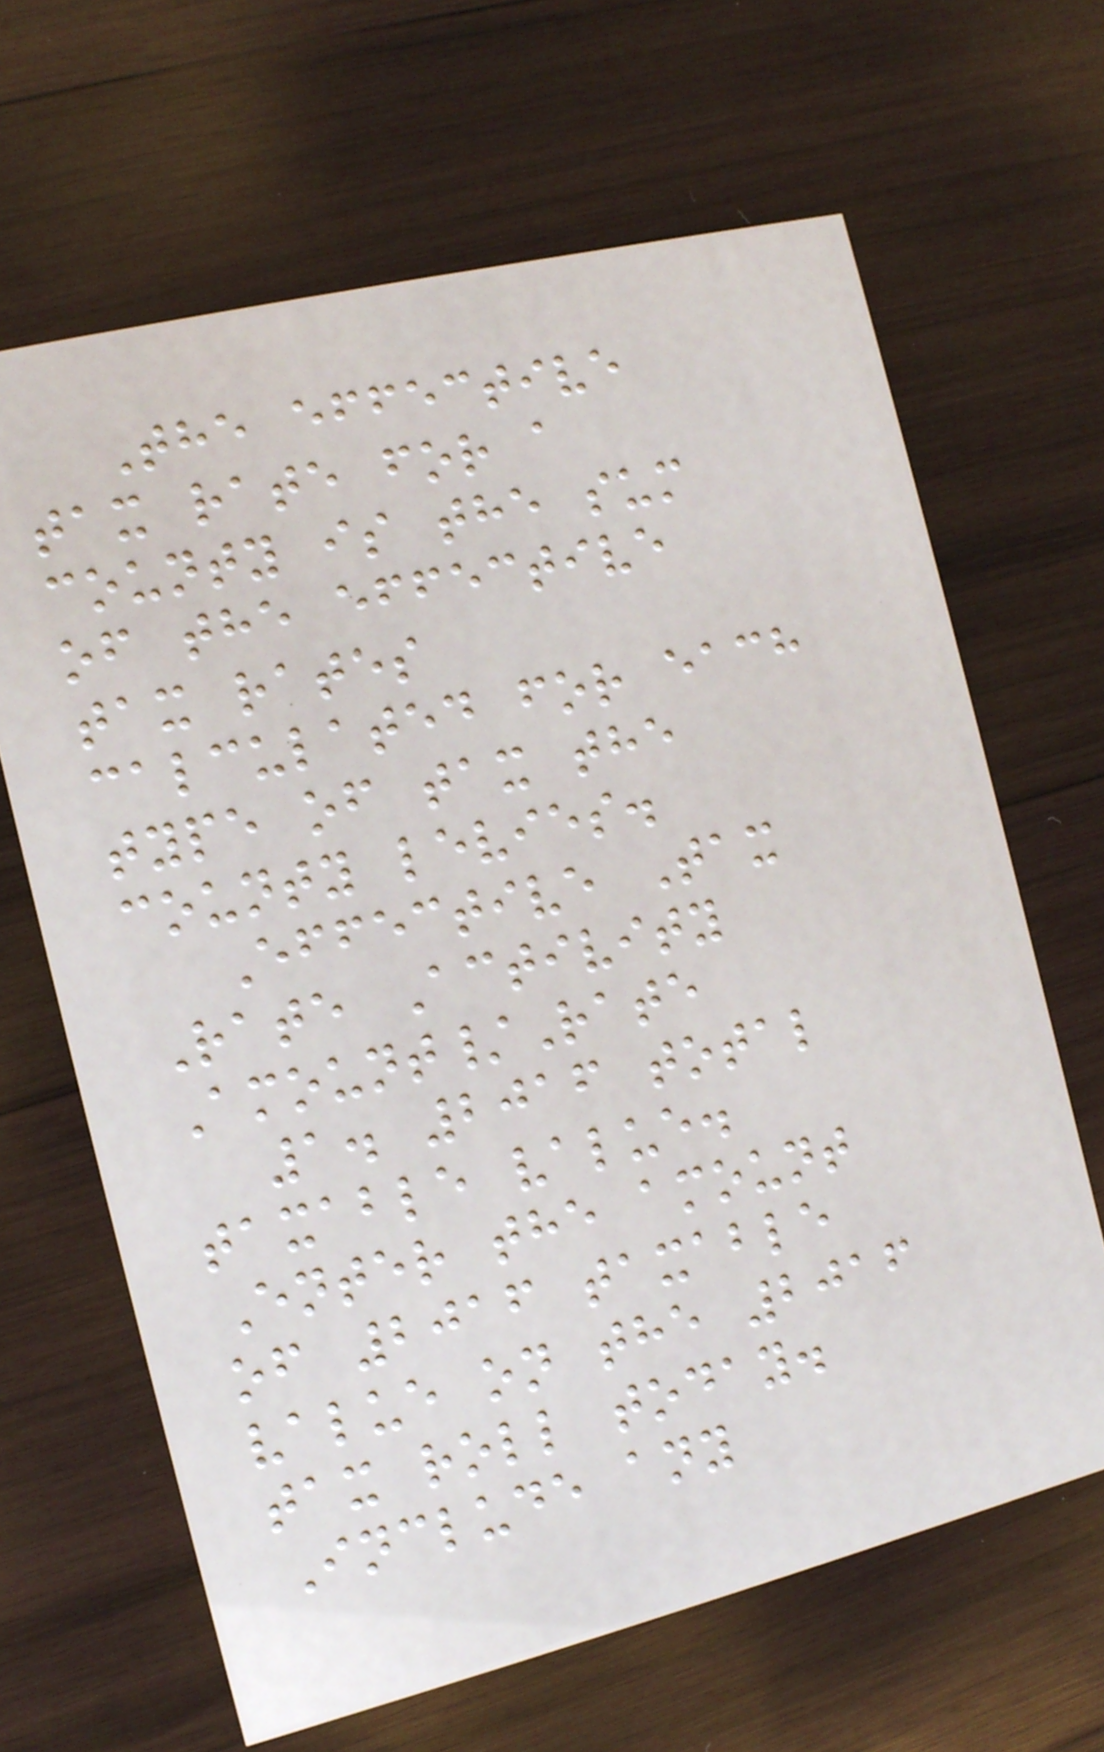The effective
tax rate for a
county is the sum
of the effective
tax rates
calculated for each
type of tax the
county levies.
Effective Tax
Rate Activity
Amount/Rate
1. 2016 total
taxable value.
Enter the amount
of 2016 taxable
value on the 2016
tax roll today.
Include any
